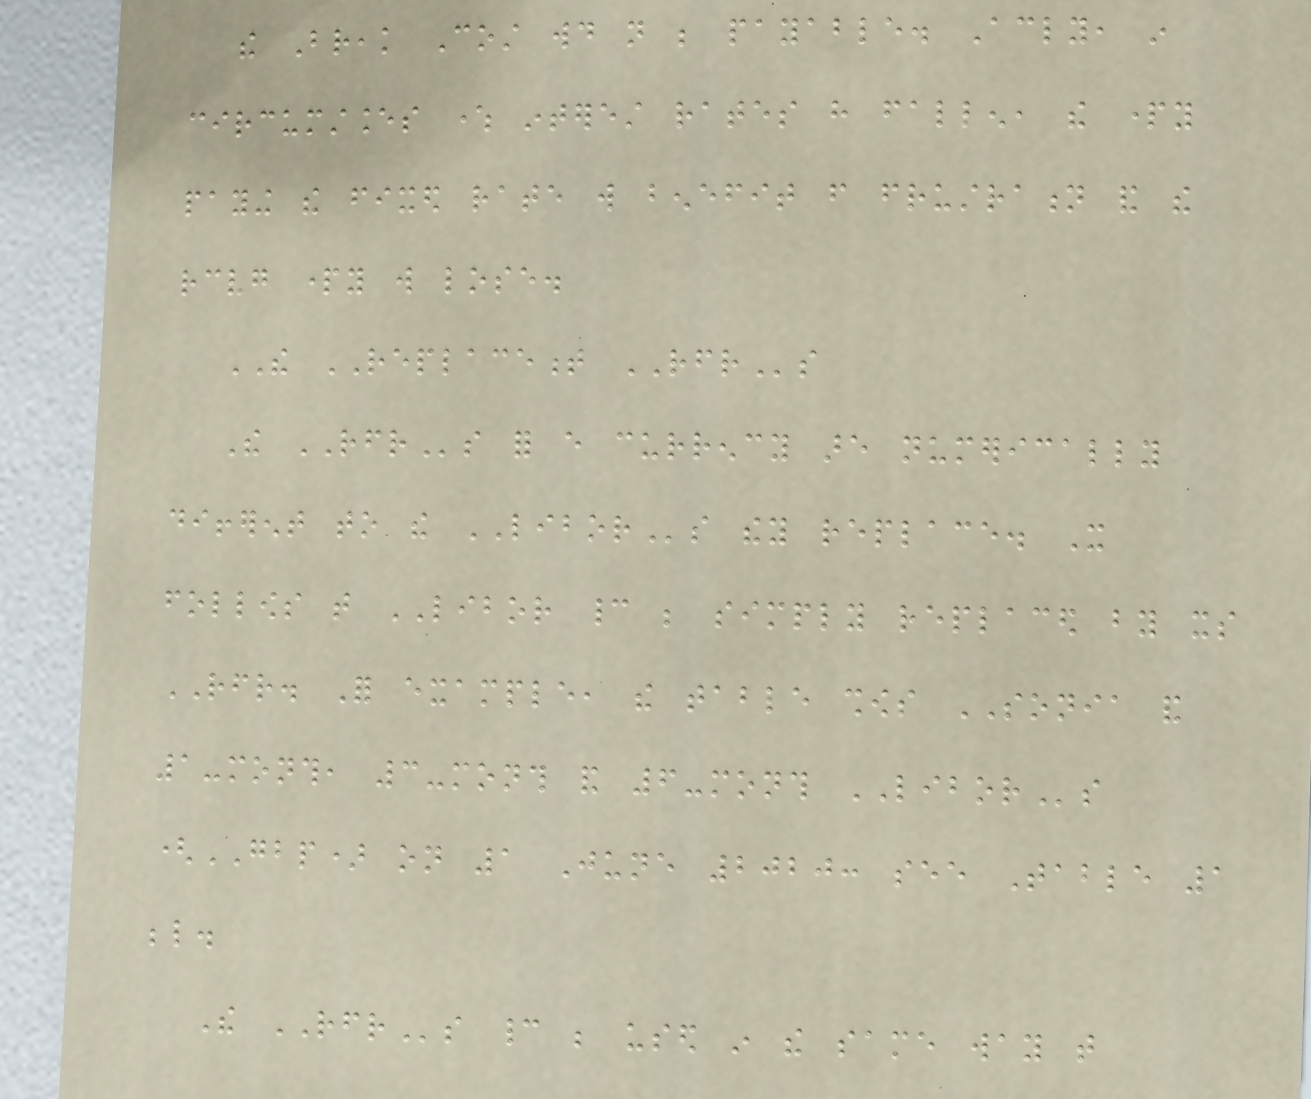the Break Cost would not be payable. Accordingly, in
circumstances where interest rates have fallen, the party
paying the fixed rate will benefit from frustration and the
receiving party will lose.
THE REPLACEMENT RFRs
The RFRs for every currency are numerically
different to the LIBORs they replace. It
follows that LIBOR cannot be simply replaced by its
RFR. For example, the table shows SONIA and
1-month, 3-month and 6-month LIBORs
(GBP) on 1 June 2020: see Table 1
below.
The RFRs cannot be used in the same way that
